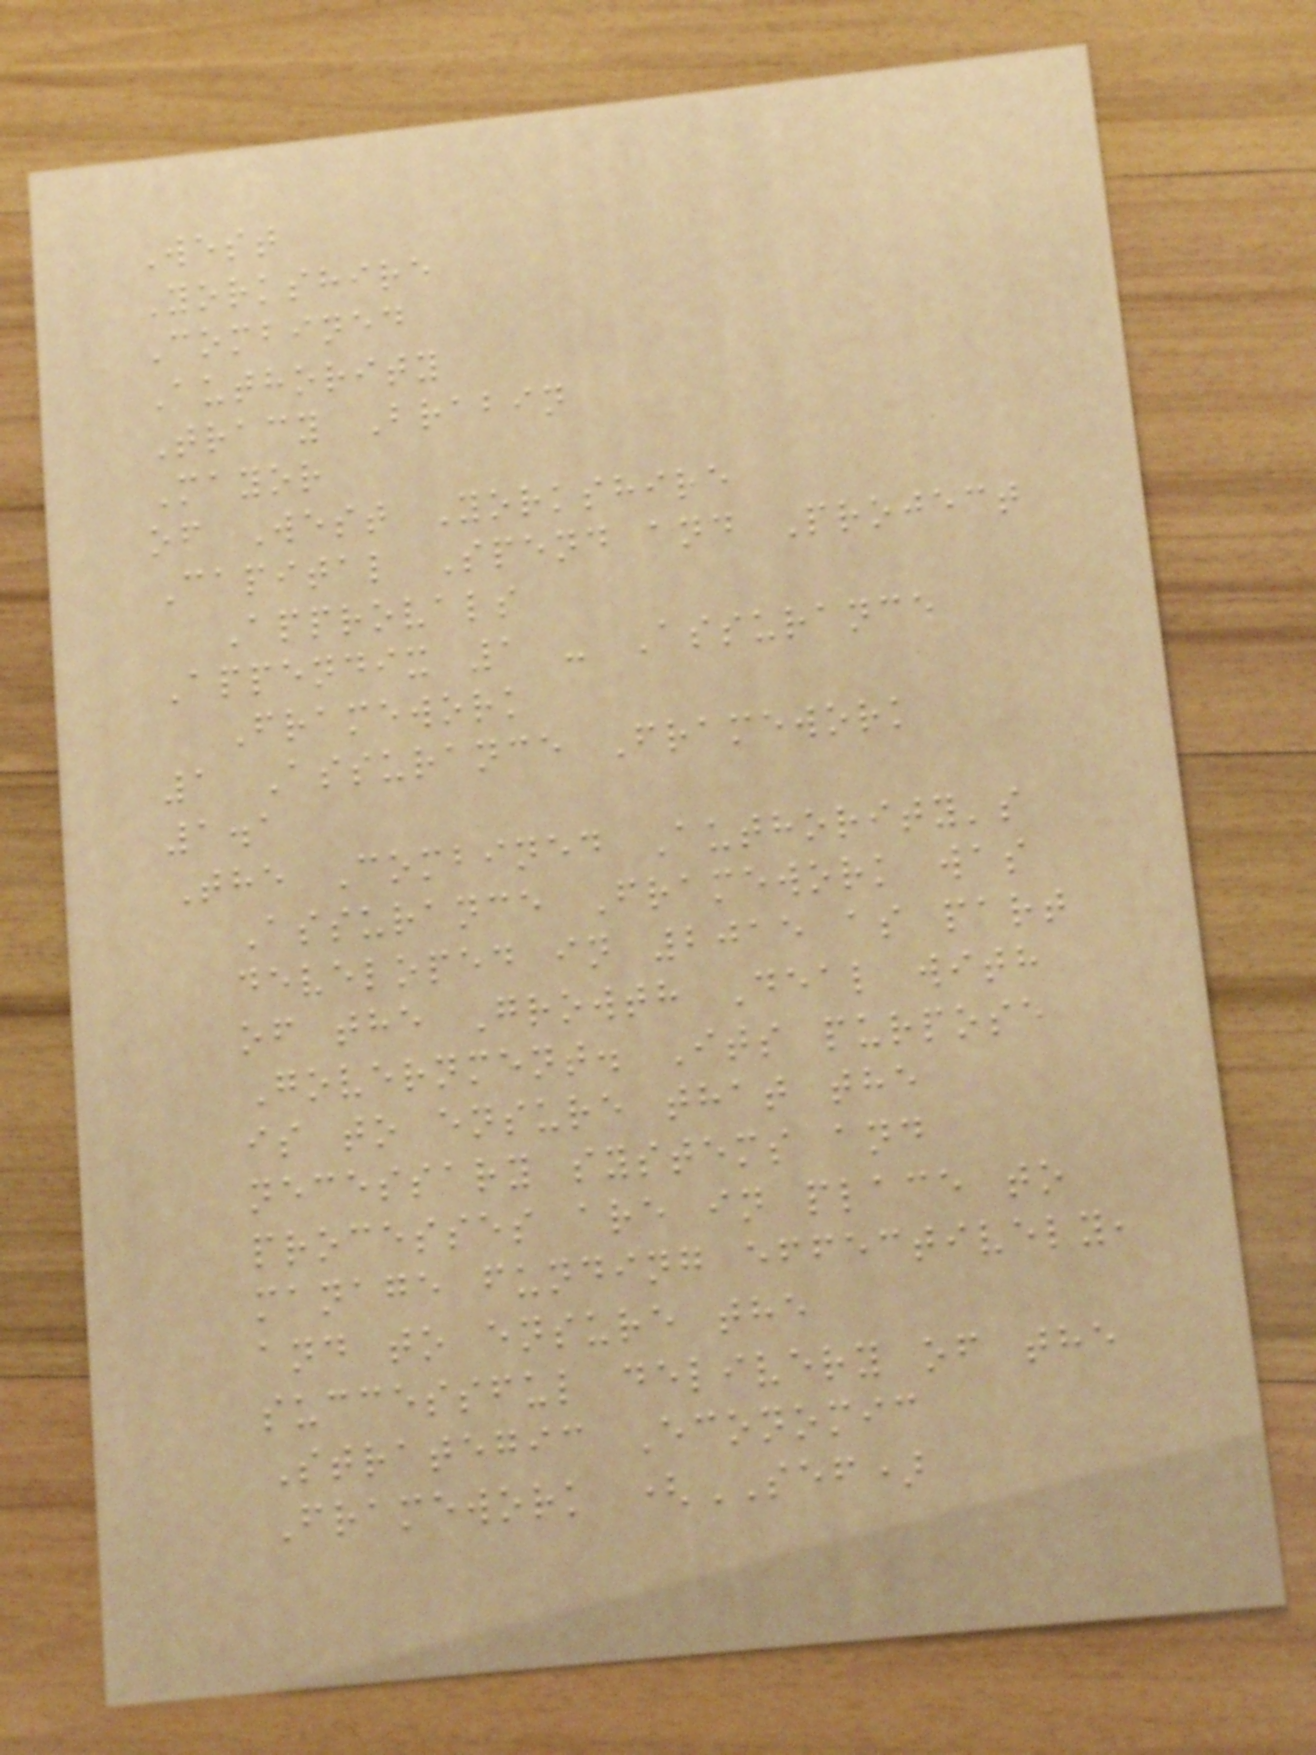West
Yorkshire
Combined
Authority
Tracy Brabin
Mayor
of West Yorkshire
Capital Spend and Project
Approvals
Appendix 1 - Assurance
Framework
1 Assurance Framework
1.1
The Combined Authority's
Assurance Framework was
developed in 2015 as part
of the Growth Deal with
Government. Its purpose
is to ensure that the
necessary systems and
processes are in place to
manage funding effectively,
and to ensure the
successful delivery of the
Strategic Economic
Framework (SEF)
